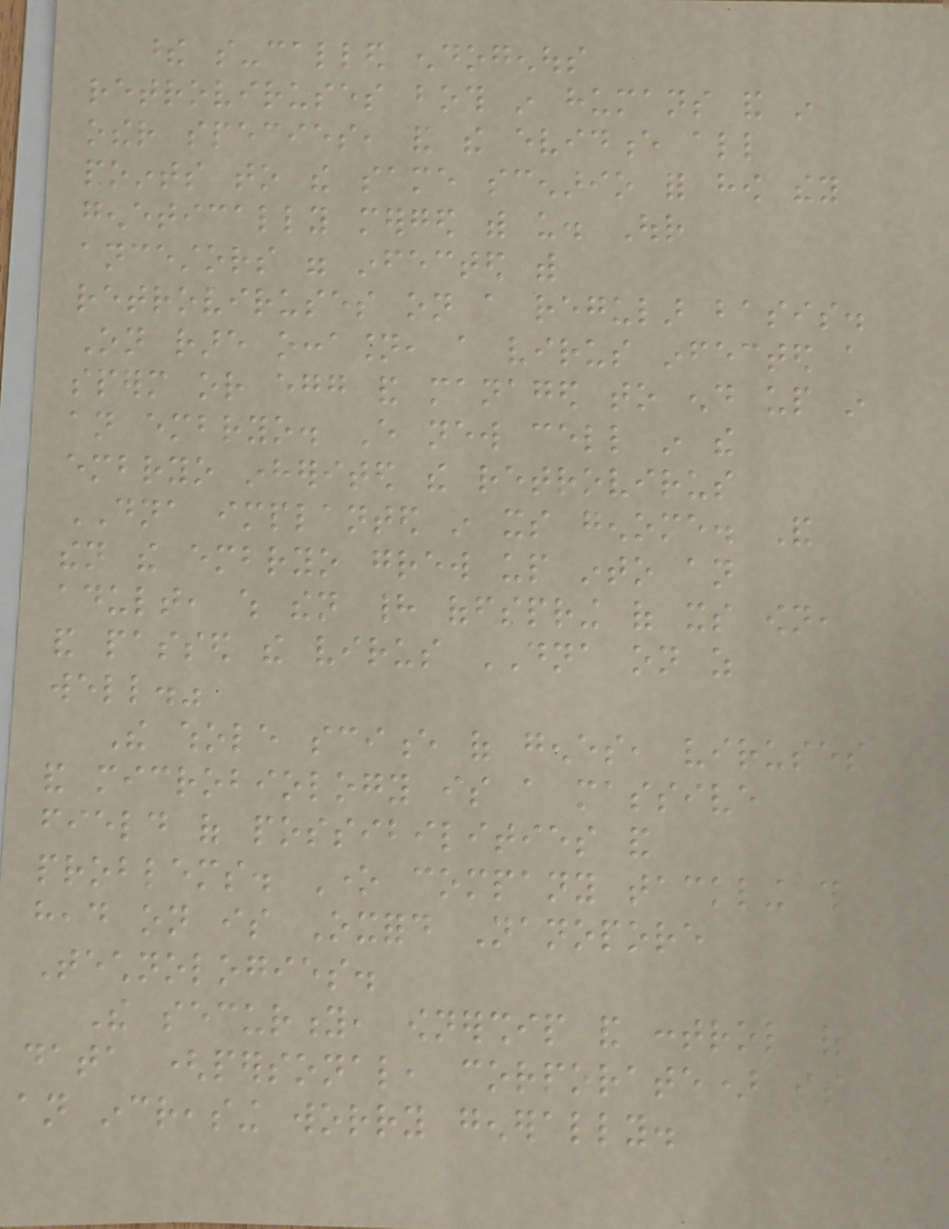these so-called endogenous
retroviruses both in humans and in
other species, and the evidence all
points to the same scenario for how they
genetically merged with us. Our
ancestors were infected with
retroviruses on a regular basis.
On rare occasion, a virus infected a
sperm or egg and managed to end up in
an embryo. Every new cell in the
embryo inherited the retrovirus
DNA implanted in its genome. And
then the embryo grew up into an
adult, which then had offspring of its own,
and passed the virus DNA on as
well."
The whole science of genes, viruses
and microbiology is a massive
field of possibilities and
problems. One company tackling this
head on is Oxford Nanopore
Technologies.
The security, ownership and control of
data (personal, corporate) is
an increasing worry generally.
